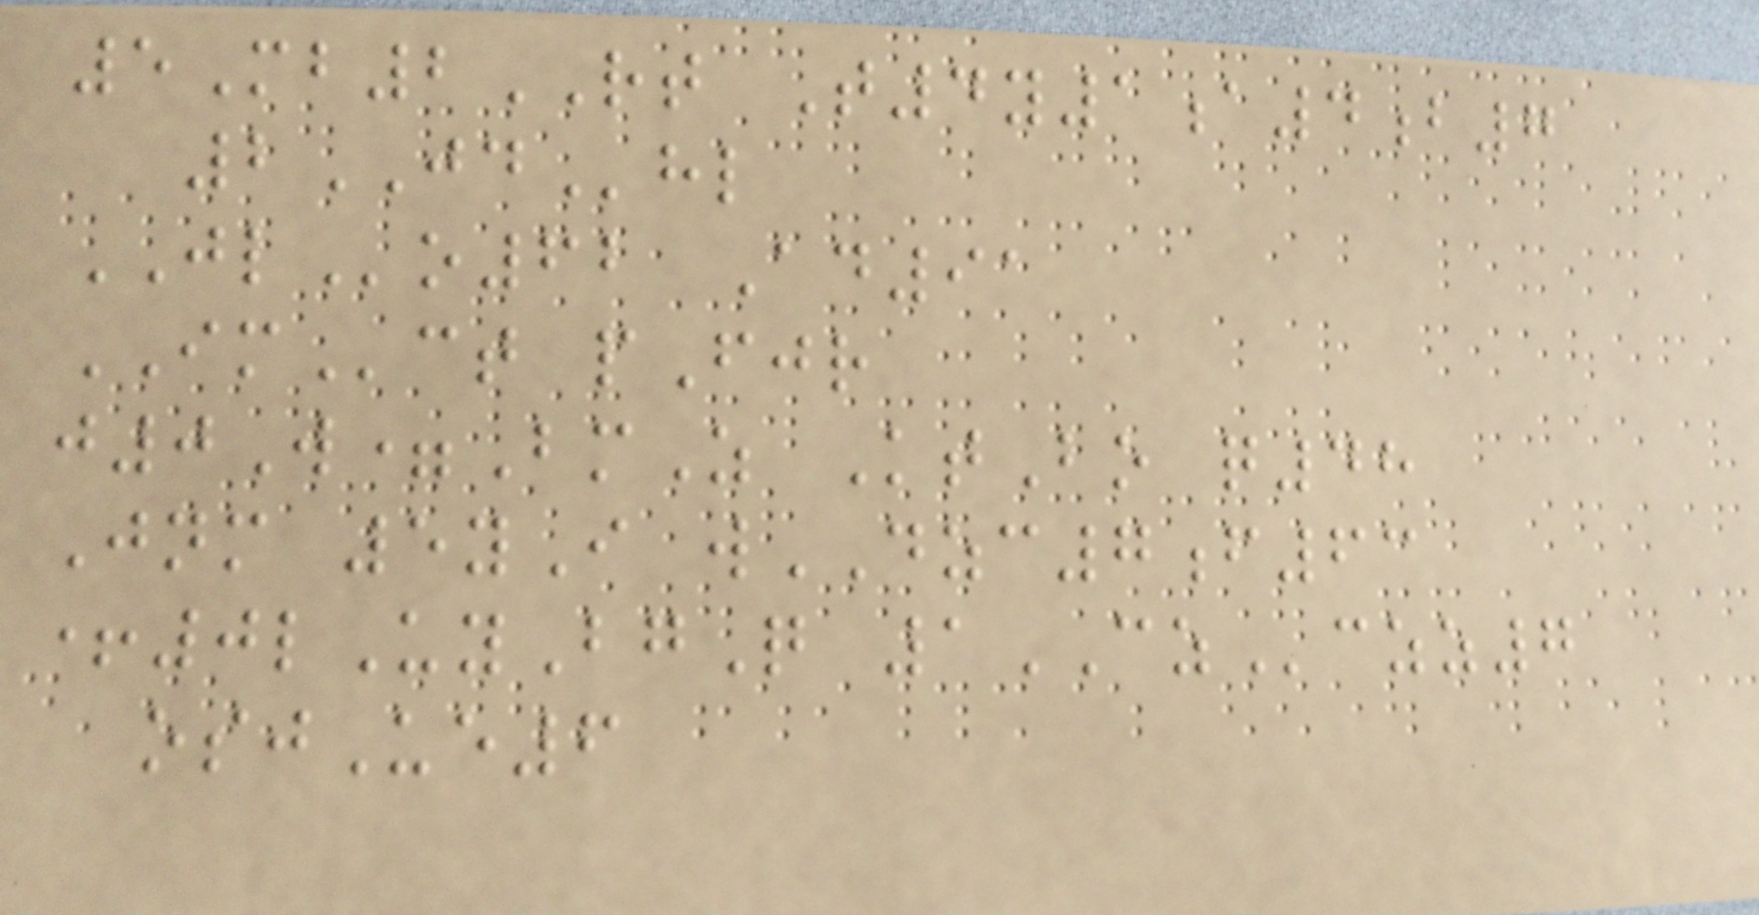5Mb2RT T4y1a4b7
2JDhl
JLo62 Ad91
IMct pFjr
j0W=BmZ KtBo q48
Jnm 5yI wDZC7f63
+0lUyBgQ 1CZczz7
osjUe6
